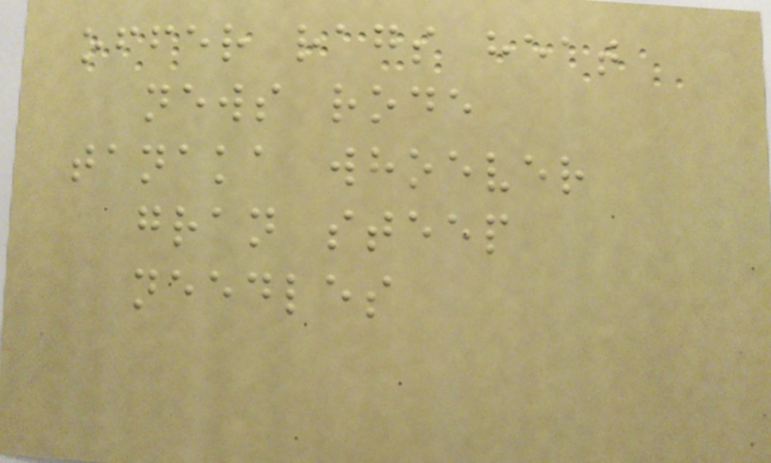offer rags heat
news rode
tanaka whoever
gran steep
needles
